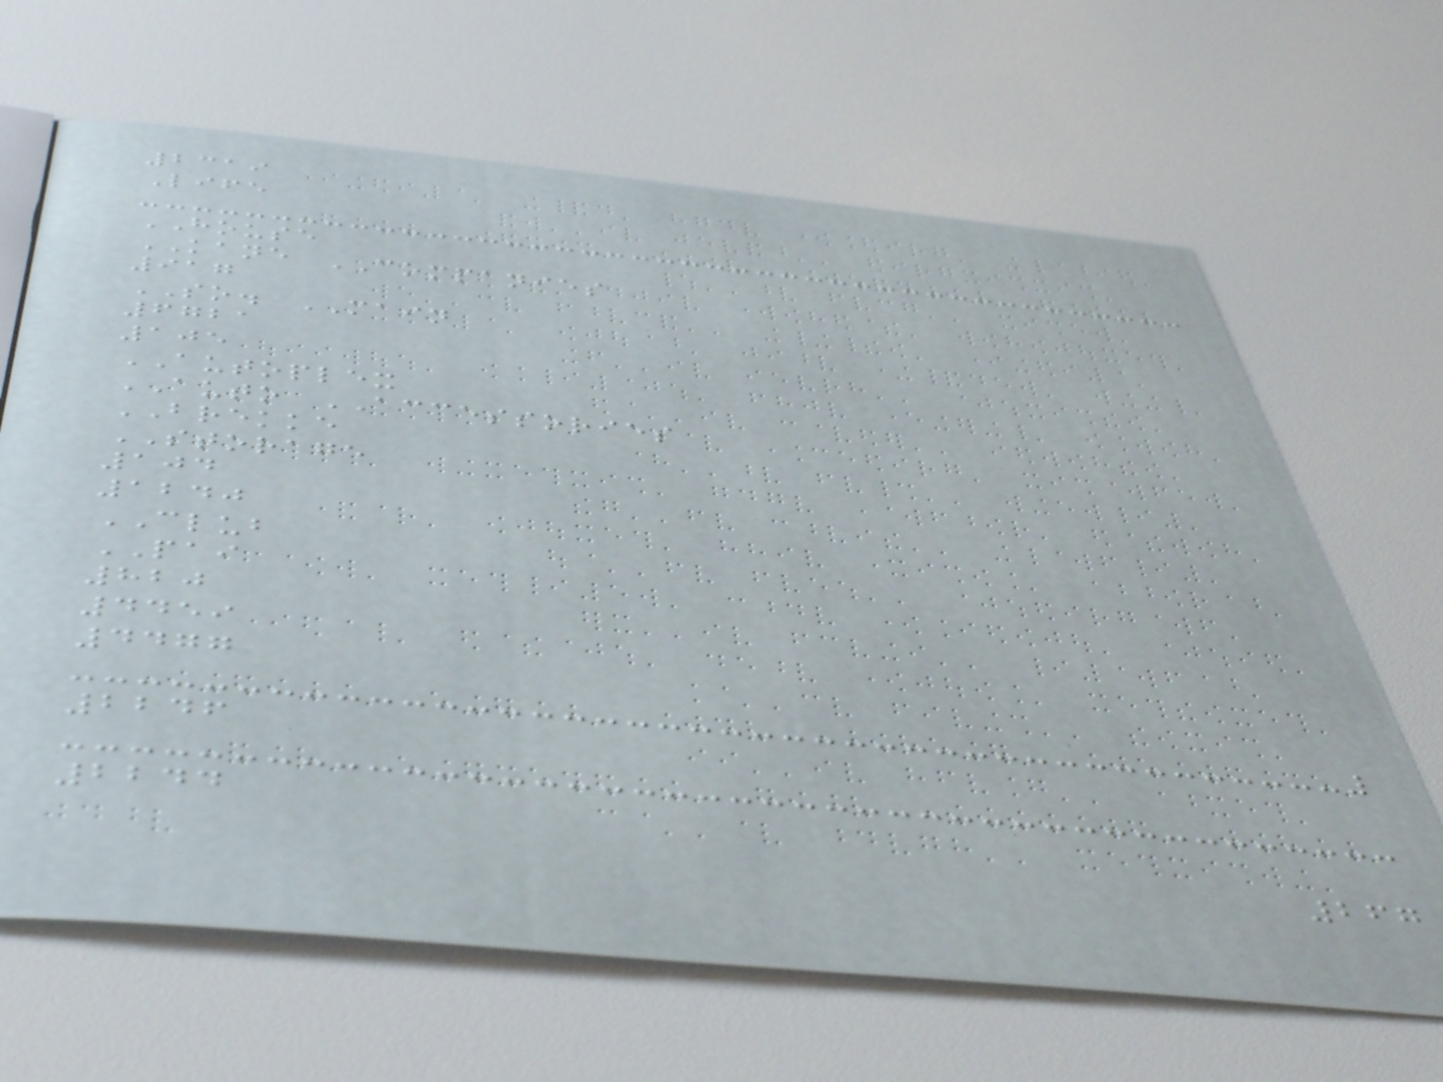2319
Life
HOUSE
KANE COMPANIES
917
SO. MAIN
6721
105
AUTOPLEX
AUTO ACCESSORIES
BREKKE
STORAGE
104
1240
CLUB
PAI
820
4459
4477
2246
2244
267
